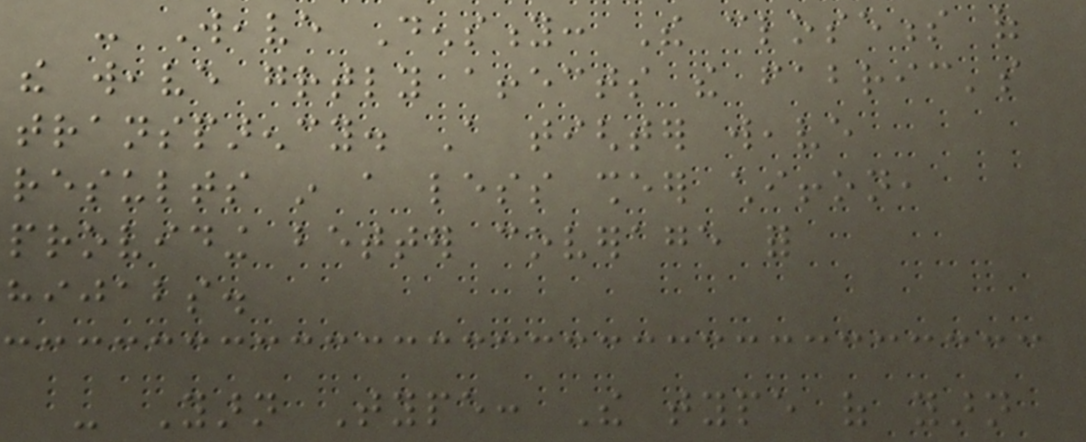- Weave Density: The closeness of
the weave greatly affects the fabric's
transparency. A tighter weave
results in a less sheer chiffon,
providing better coverage for
hijabs.
- Yarn Type: The type of yarn
